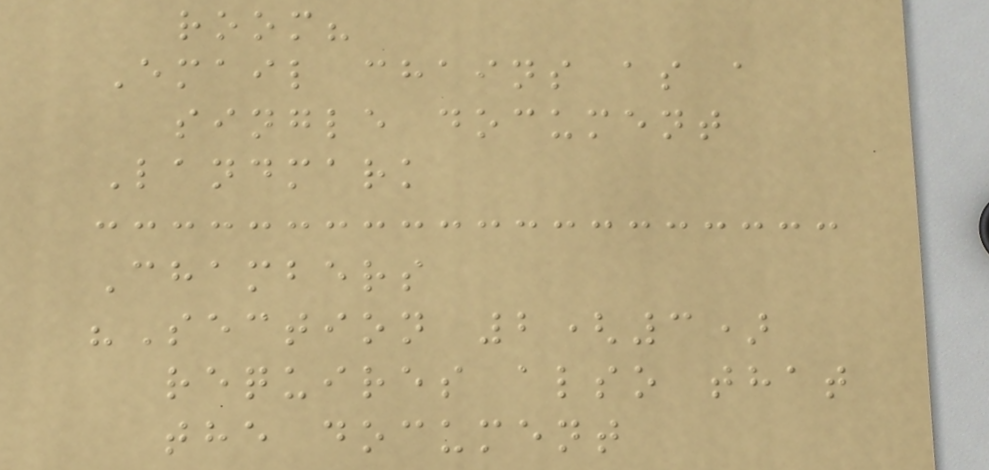room?
Email chains as a
single document
Landmark
Chambers
"Section 2(3)
requires also that
the document
